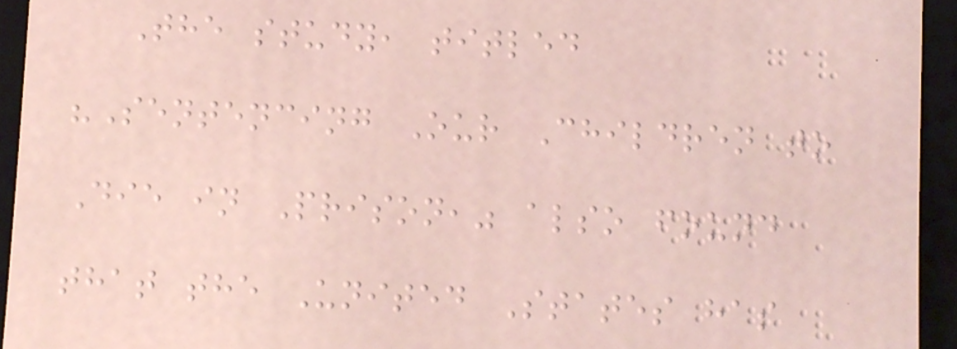The study, titled
"Sentencing Our Children to
Die in Prison," also found
that the United States has
